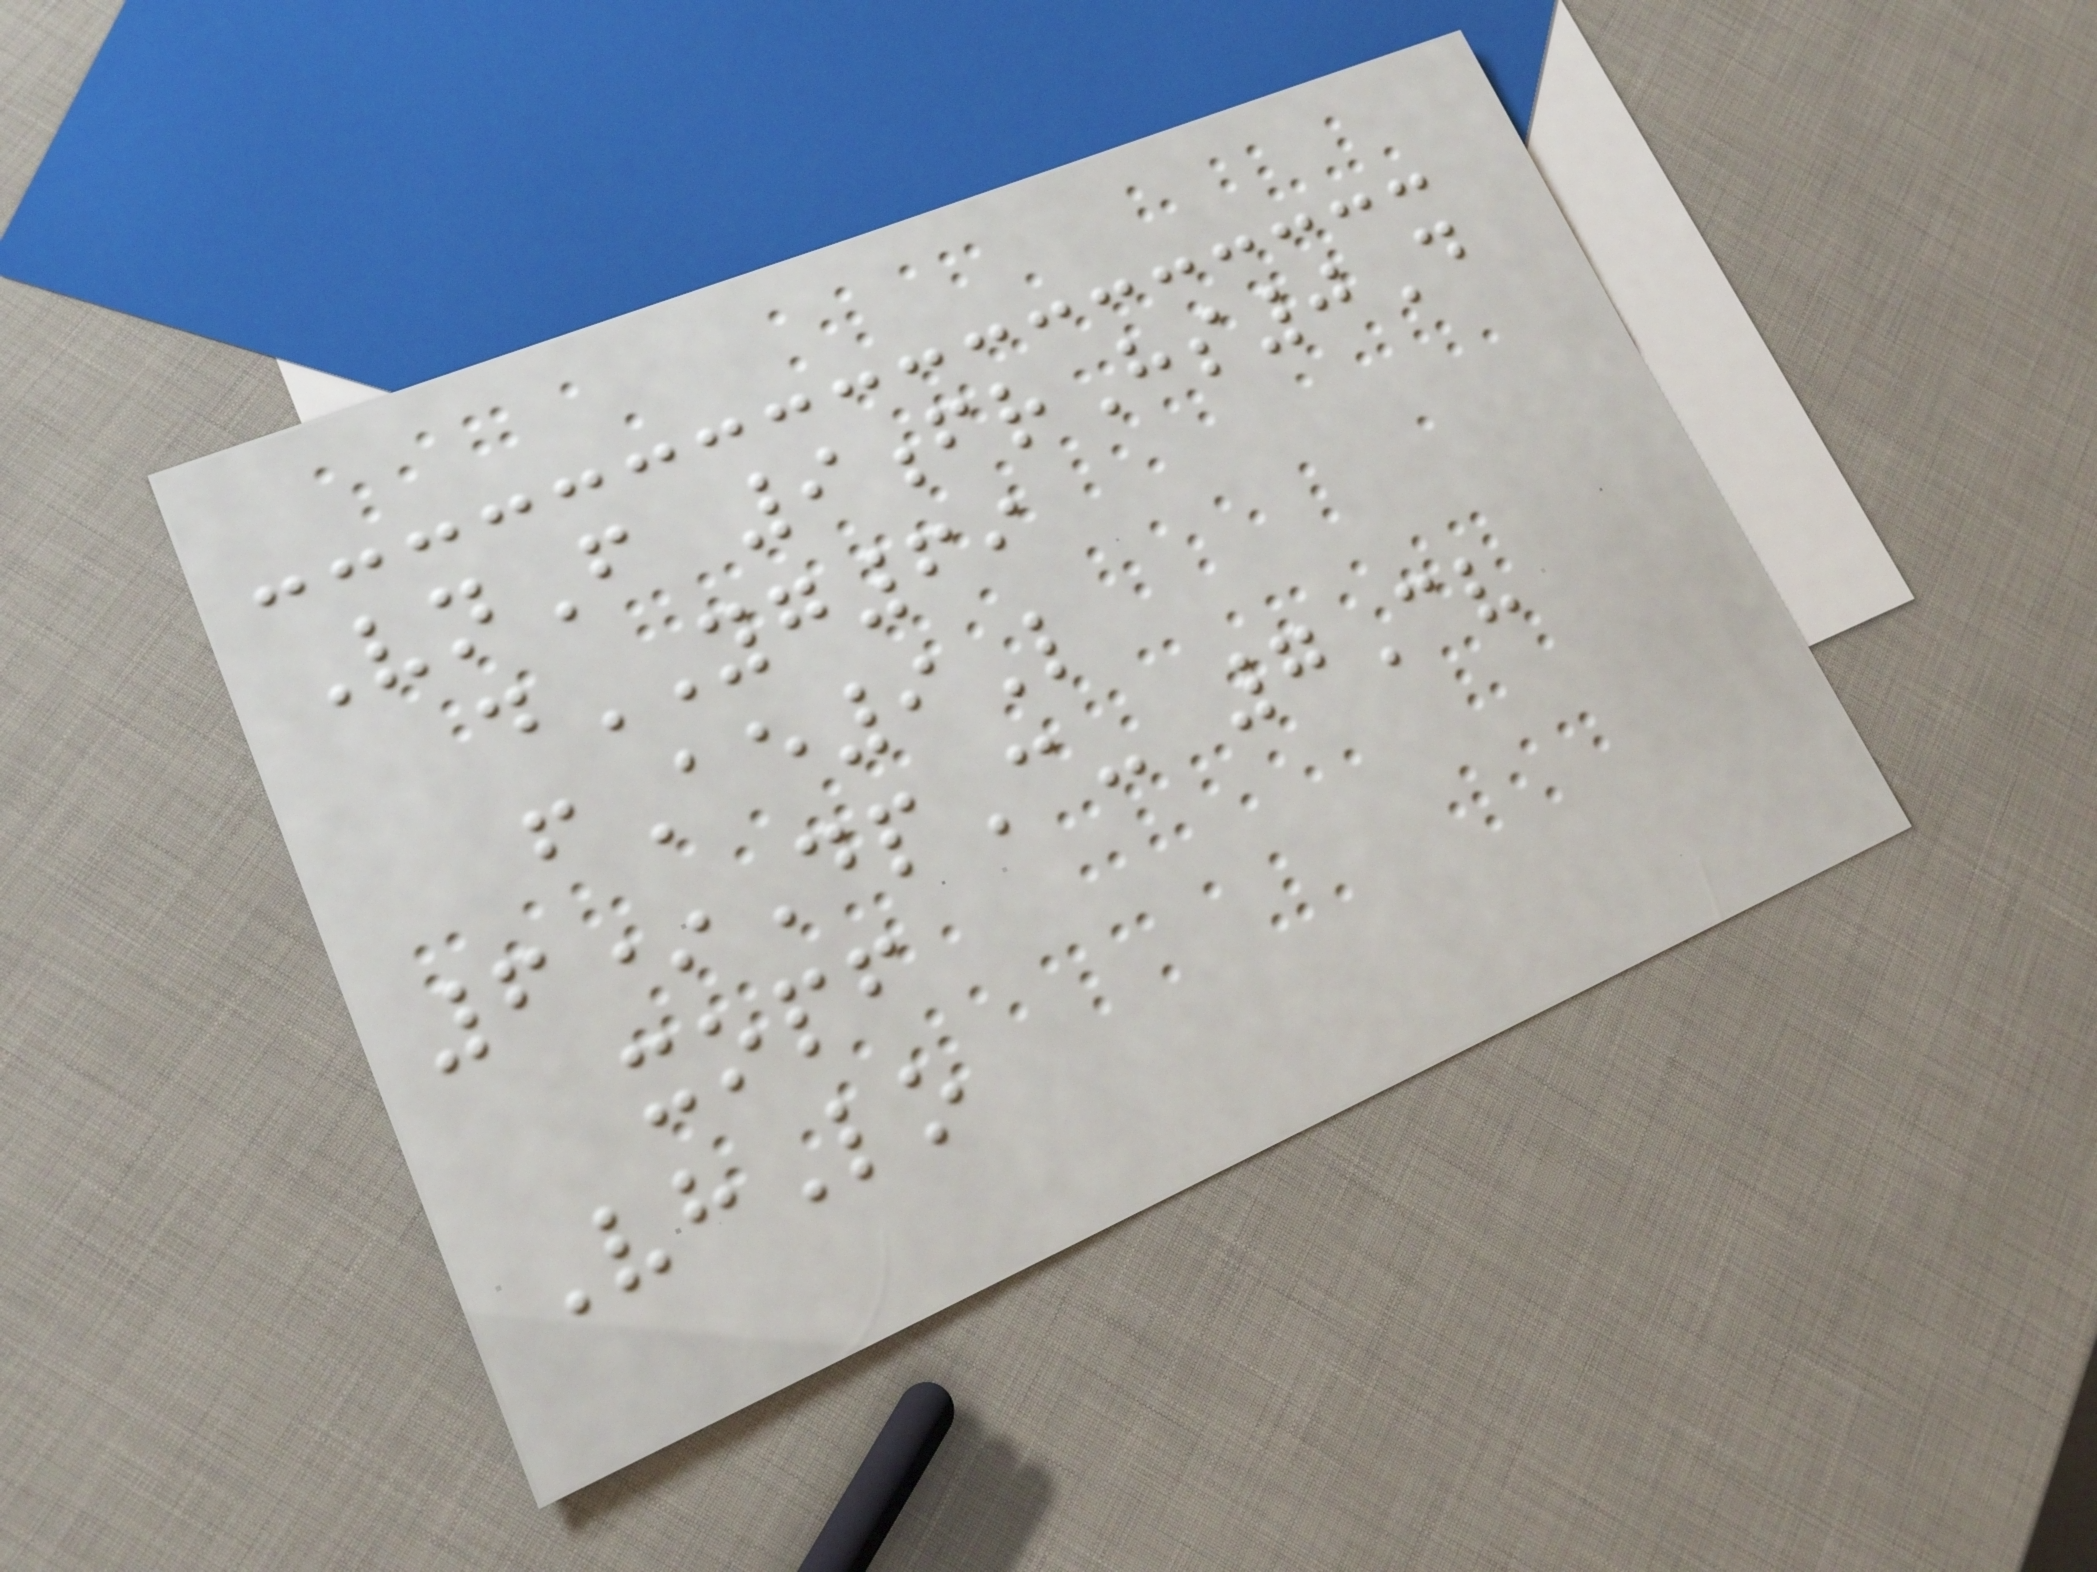VnF 9frHs0D
dYG69
fAe9L
6*DpC- 7Cv
xopf
VhLo
